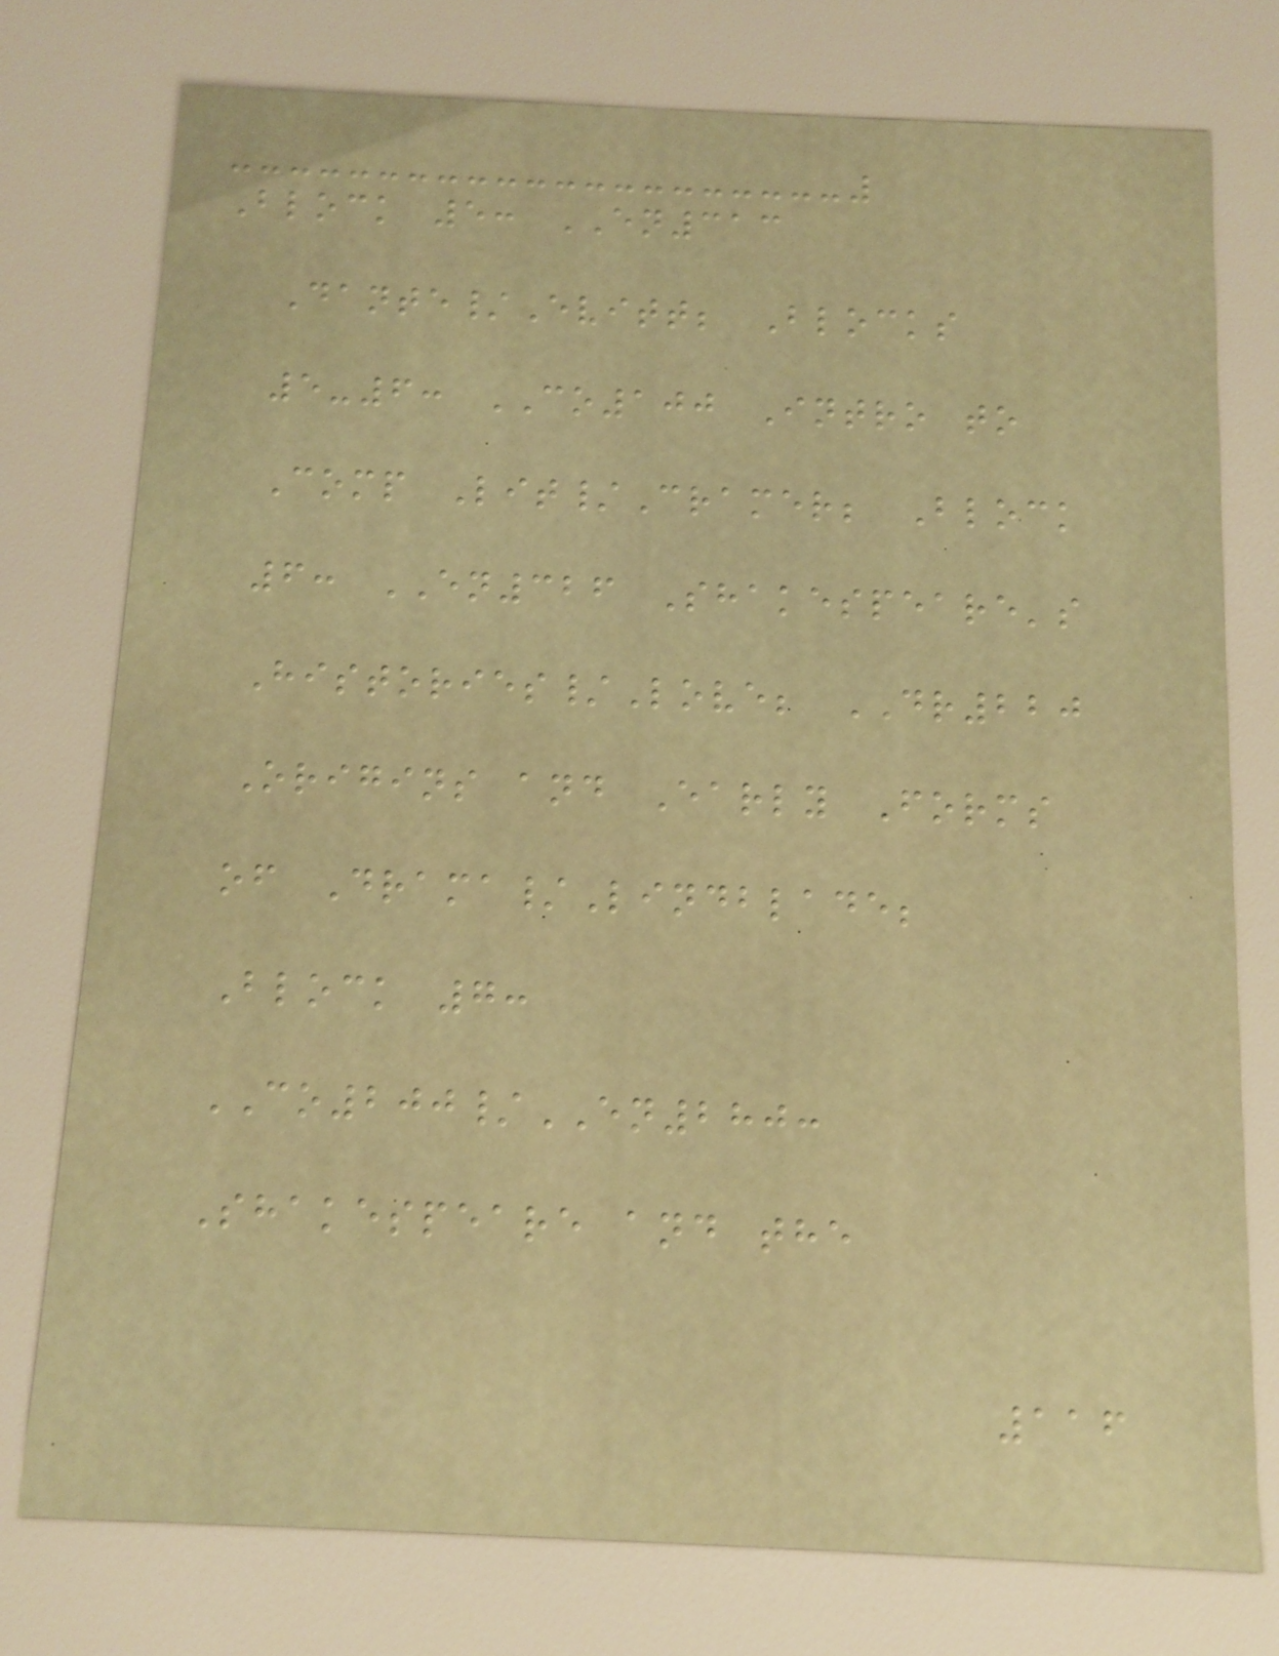Block 5: EN313
Dante/Evitt; Blocks
5-6: CO100 Intro to
Comp Lit/Cramer; Block
6: EN326 Shakespeare's
Histories/Love; DR220
Origins and Early Forms
of Drama/Lindblade;
Block 7:
CO200/EN280:
Shakespeare and the
116
